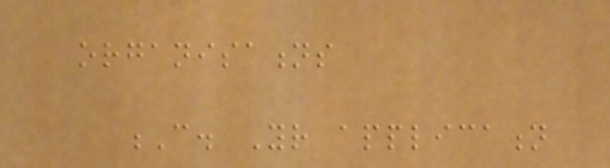organisations
C. Your application
